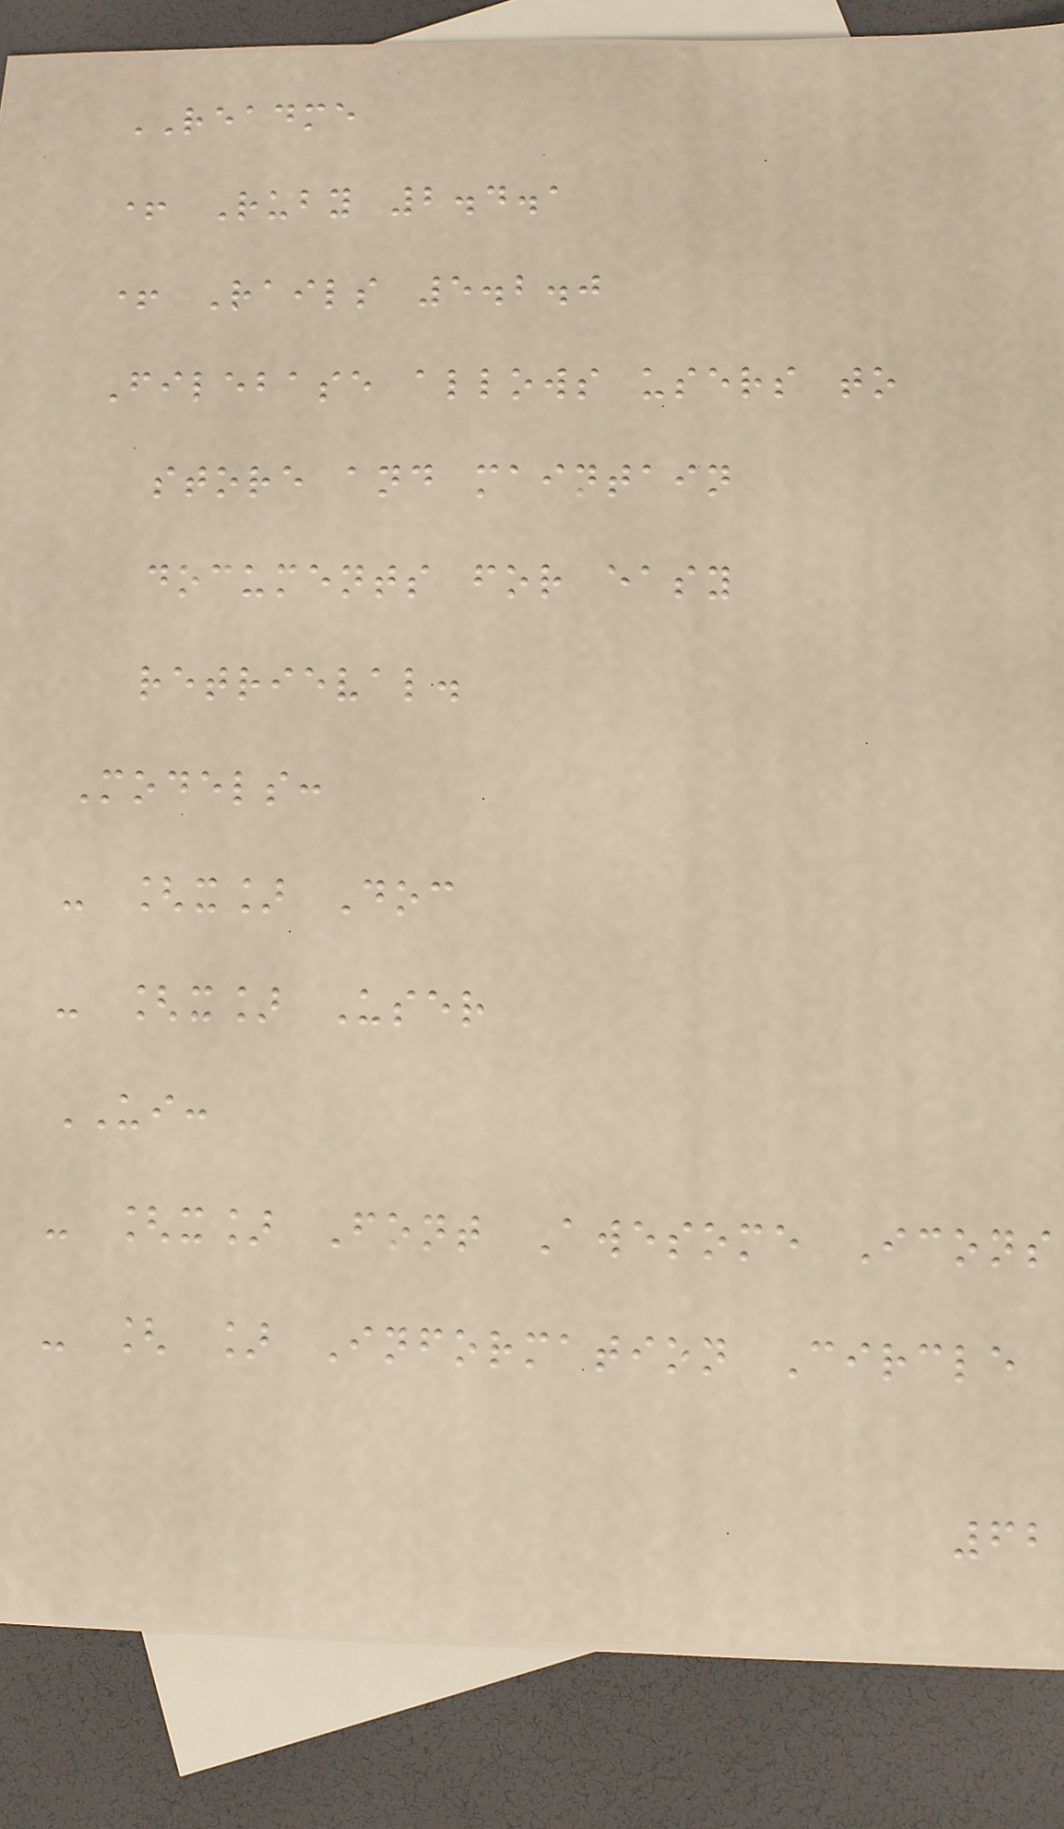README
+ Ruby 2.4.1
+ Rails 5.2.0
Filebase allows users to
store and maintain
documents for easy
retrieval.
Models:
- [x] Doc
- [x] User
UI:
- [x] Font Awesome Icons
- [ ] Information Circle
62
